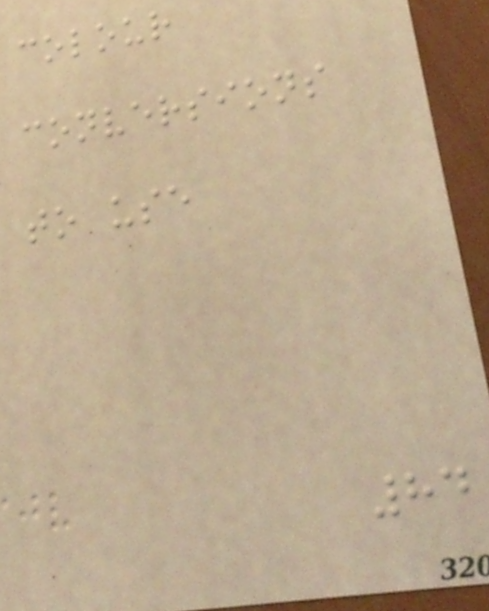colour
conversions
to use
84
